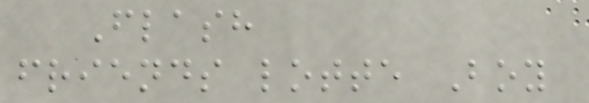Flash
friends lotte Boy
